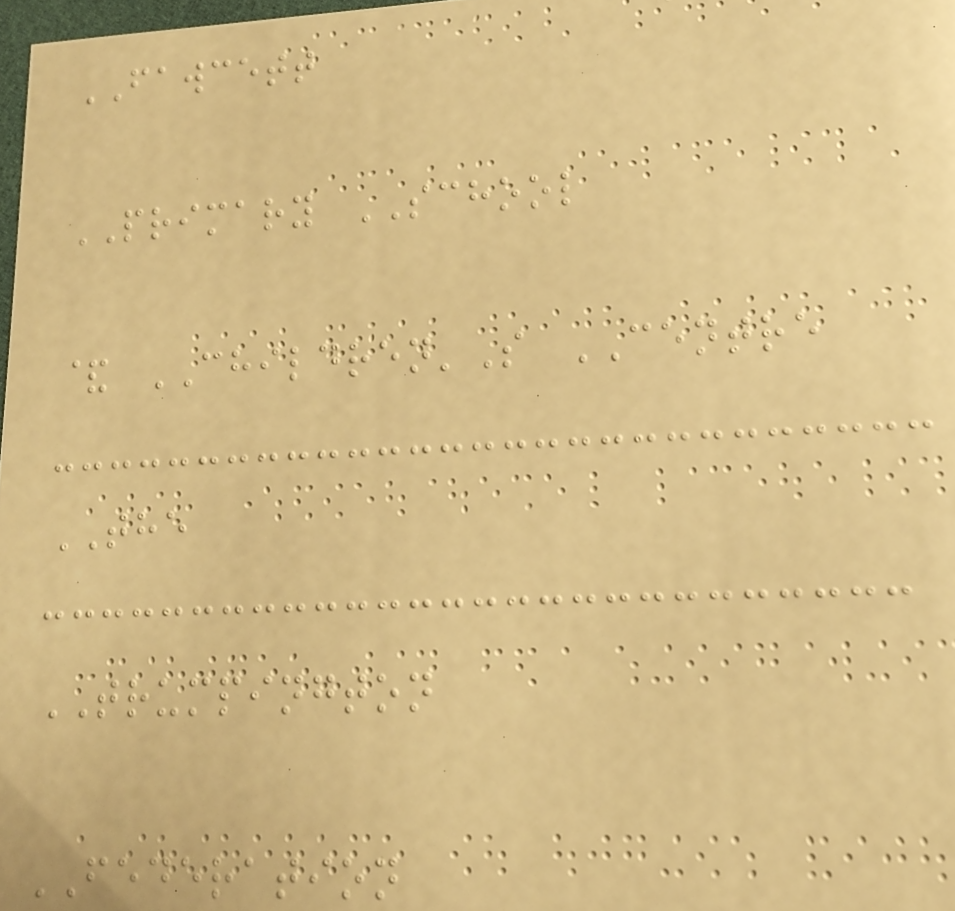FAWCETT
PRIMARY SCHOOL
& CHILDREN'S CENTRE
THE
TRUMPINGTON
FEDERATION
